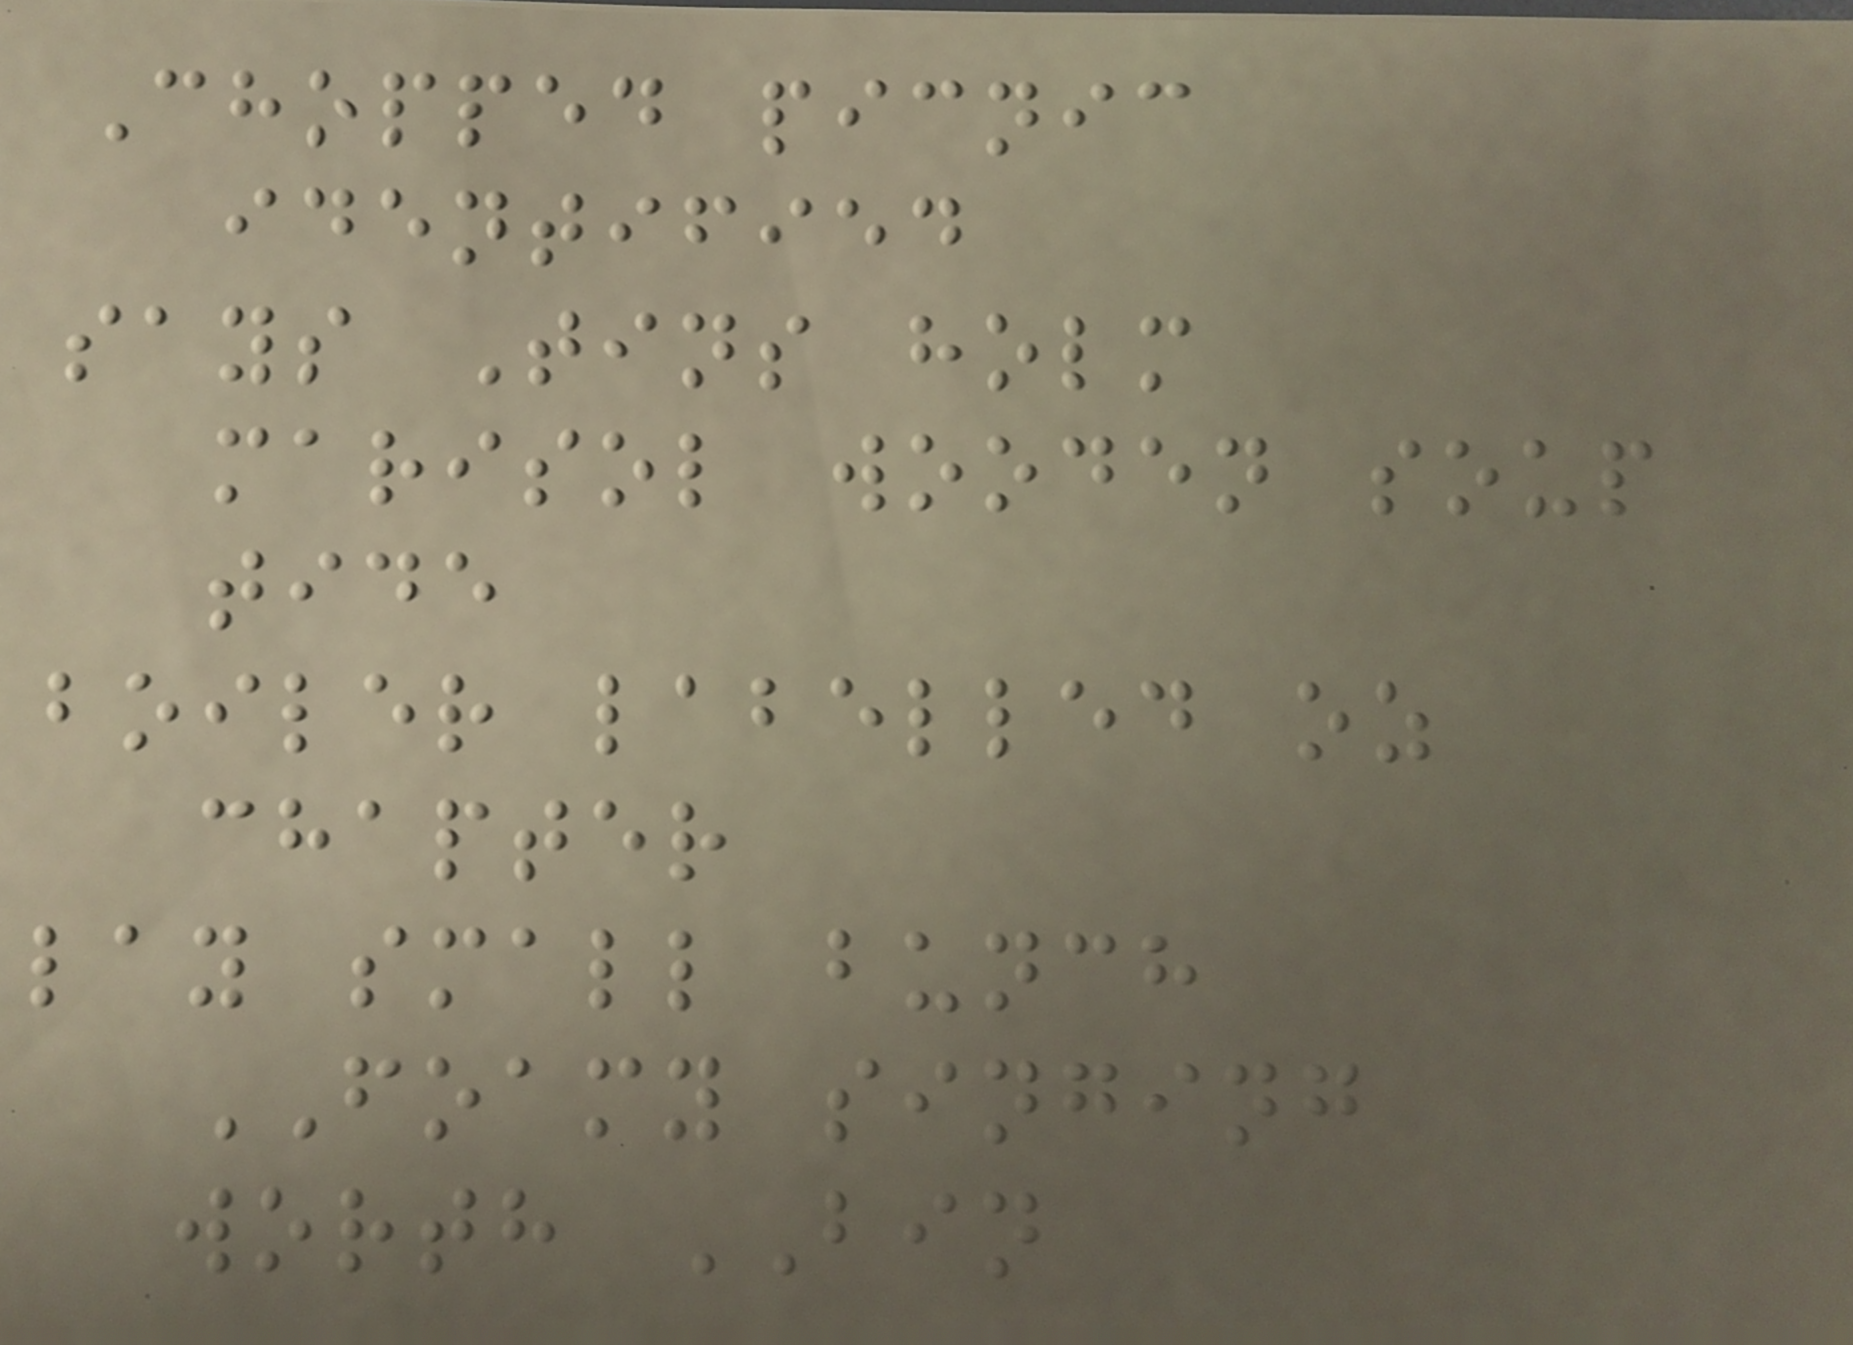Chopped picnic
identified
says Tins holm
marisol wooden soup
tide
boiler labelled oz
chapter
lay small bunch
FOAMY singing
worth BIN
